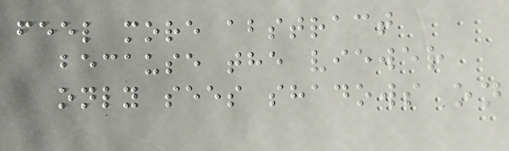feel more abstract
because the viewer
only sees shadows on
